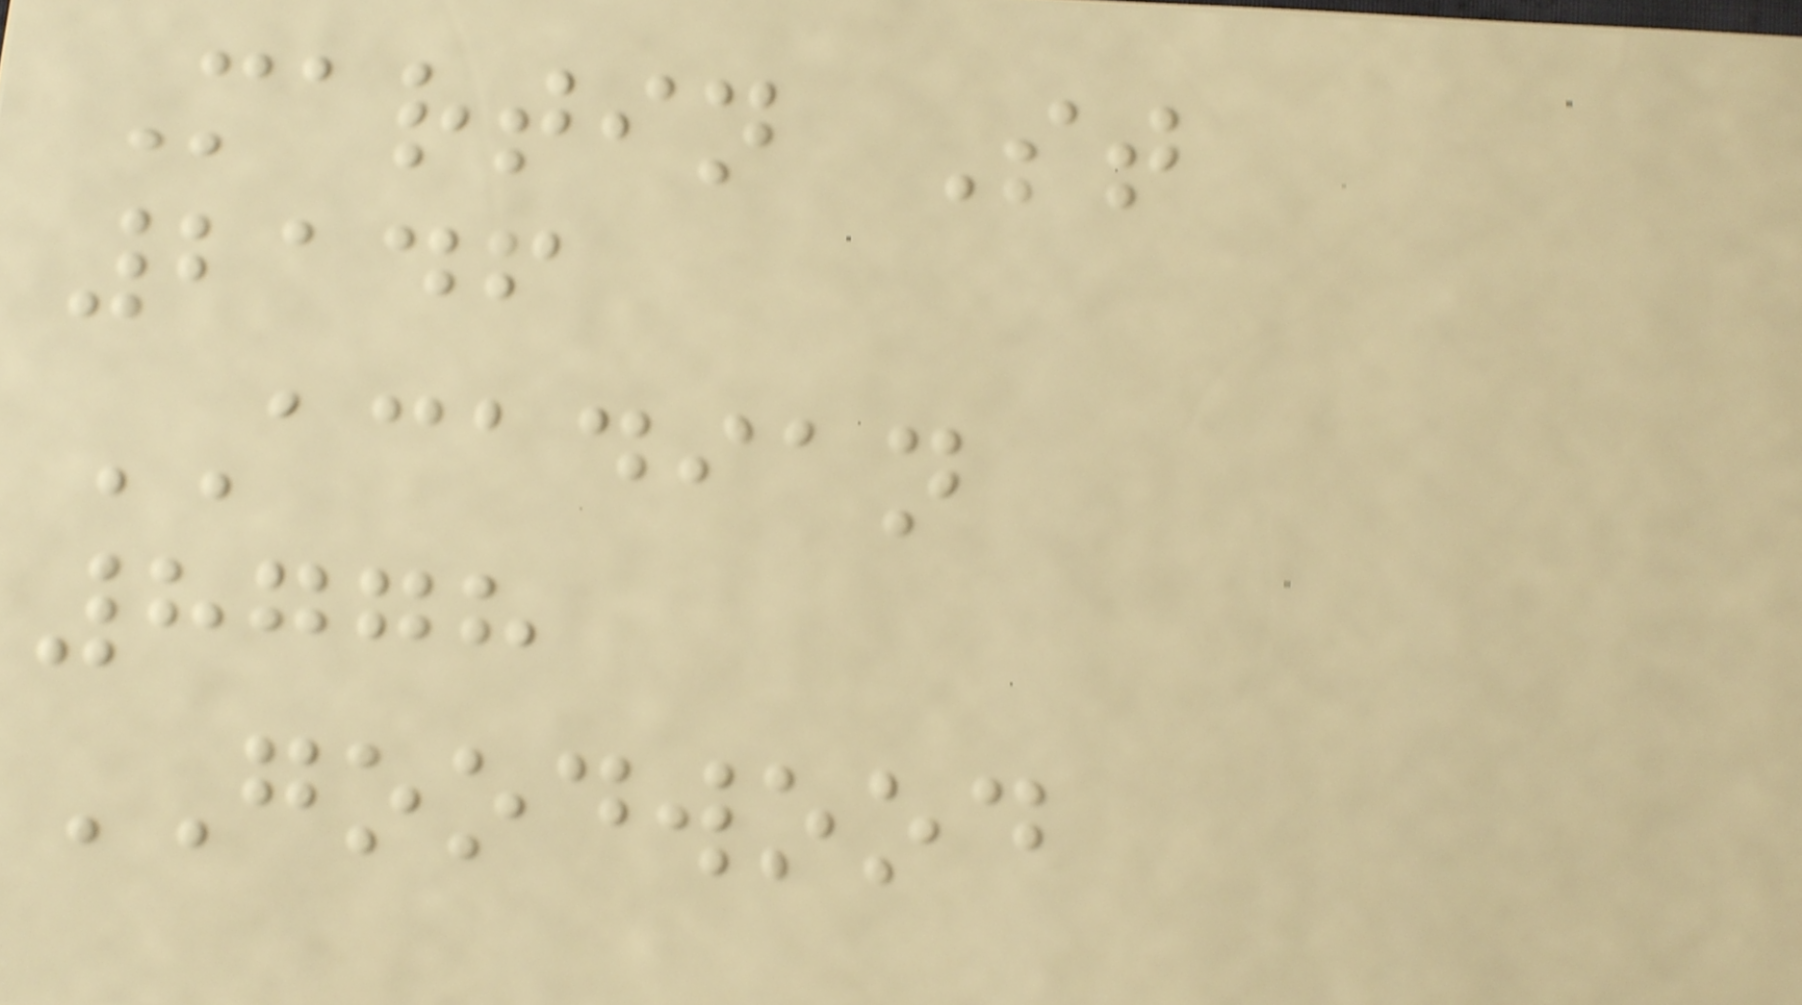Martin St
2146
ACADIAN
8778
GOODWOOD
